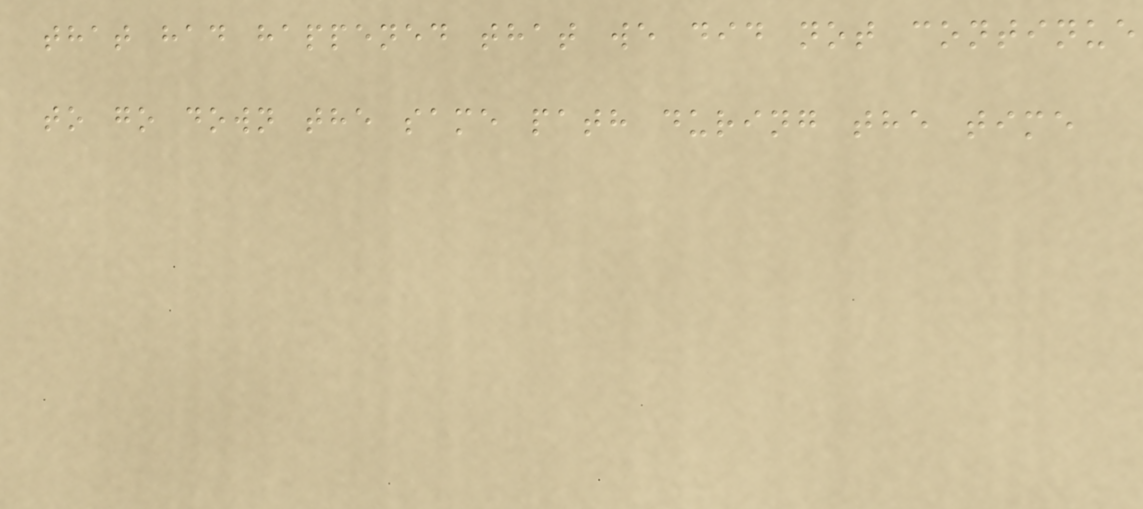that had happened that we did not continue
to go down the same path during the time
